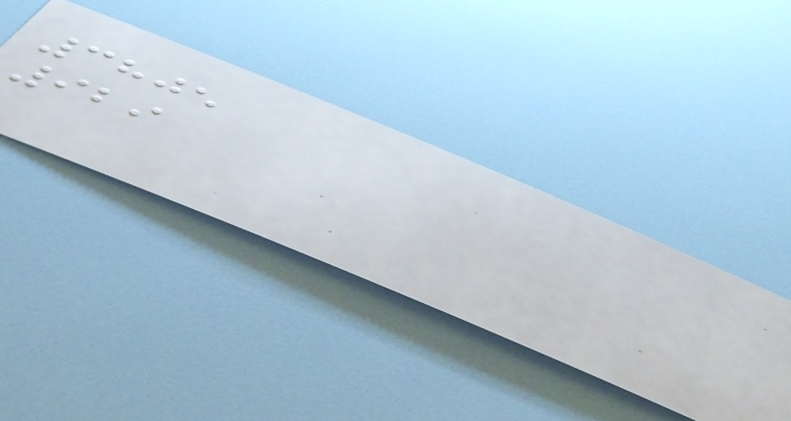3805
929
